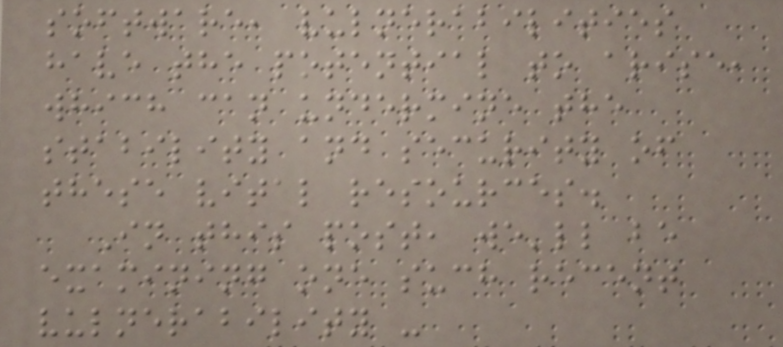software, vulnerabilities
have the potential to arise,
which can undermine the
stability and security of
these vital resources.
In this post, we'll be
examining one such recent
vulnerability -
